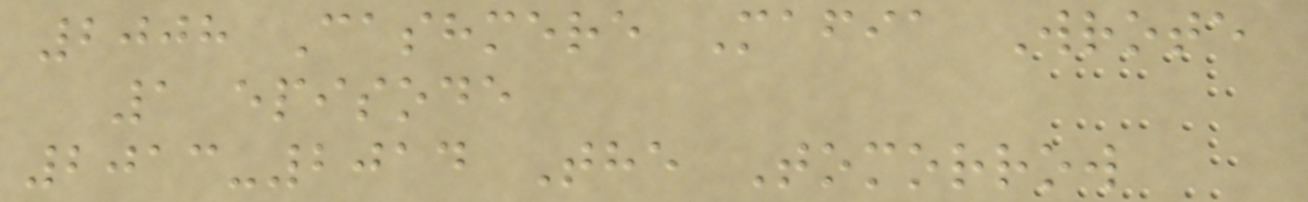2008 Cashmere Mafia Wrote
1 episode
2013-2014 The Tomorrow
